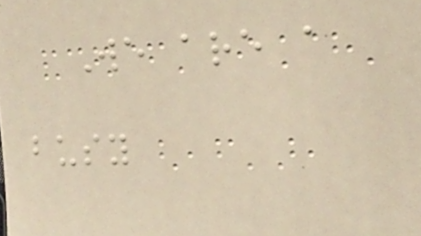We are a
busy
